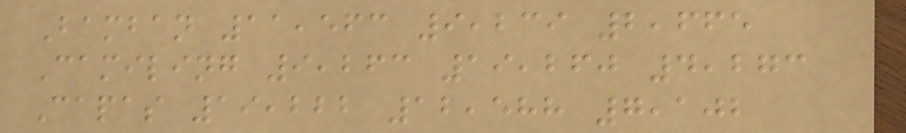Bamban 11,563 9,239 2,665
Camiling 9,263 19,260 4,273
Capas 19,222 12,588 7,102
